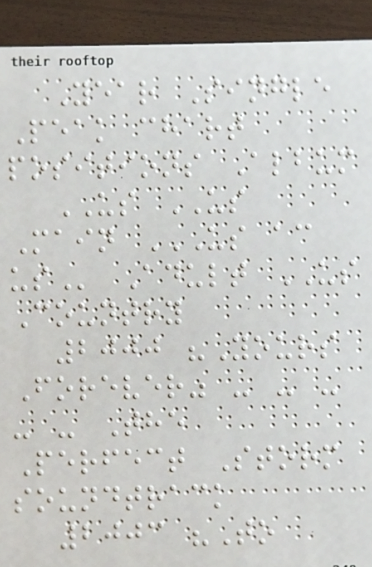Year Single
Peak chart
positions Album
US US
Main US AC
US Adult US
Country
2000 "Yours
Forever" - - -
- - The
Perfect Storm
soundtrack
2003 "To
